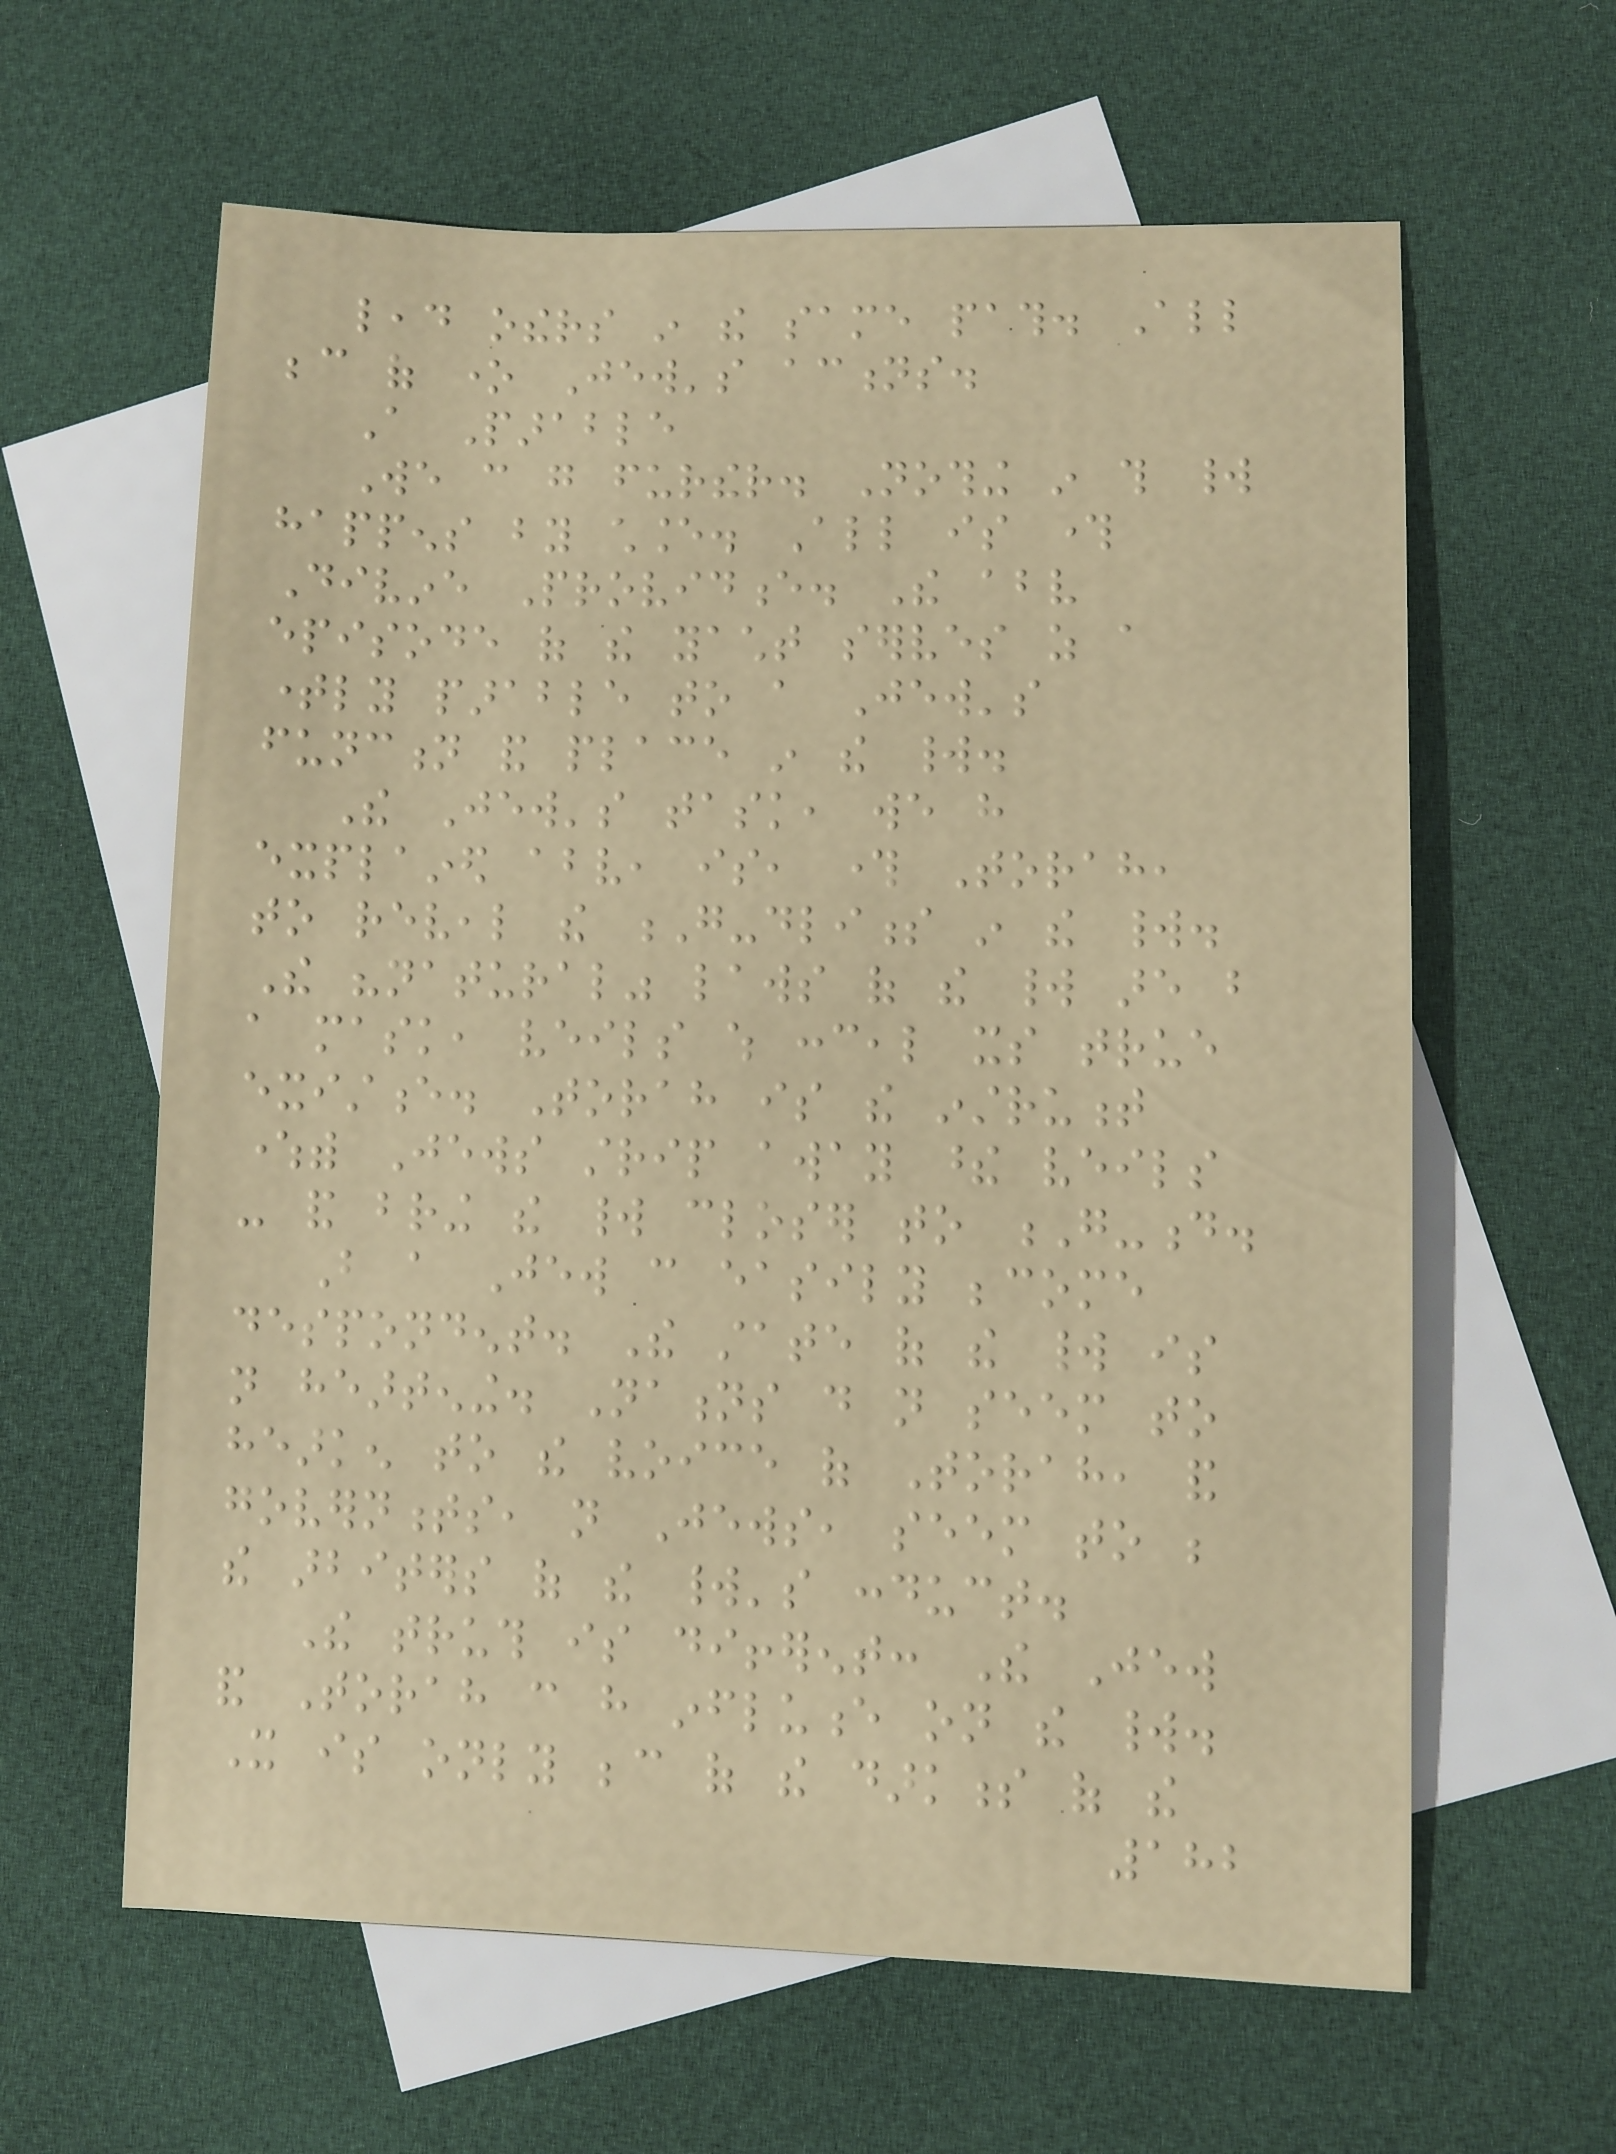lead others in the same path. All
because of one Jew's actions.
A Parable
We can go further. Nothing in this world
happens by chance. All is through
Divine Providence. The above
episode of the yacht serves as a
timely parable to a Jew's
function and place in the world.
The Jew's task, we have
explained above, is, through Torah,
to reveal the G-dliness in the world.
The "natural" laws of the world are but
a mask, veils which conceal its true
existence. Torah is the instrument
wherewith Jews strip away these veils
- and bring the world closer to G-d.
But a Jew can easily become
despondent. The state of the world is
not heartening. Nations do not seem to
hearken to the voice of Torah, and
governments, not Jews, seem to be
the arbiters of the world's conduct.
The truth is different: The Jew
and Torah can have influence on the world.
It is only because of the darkness of the
182
